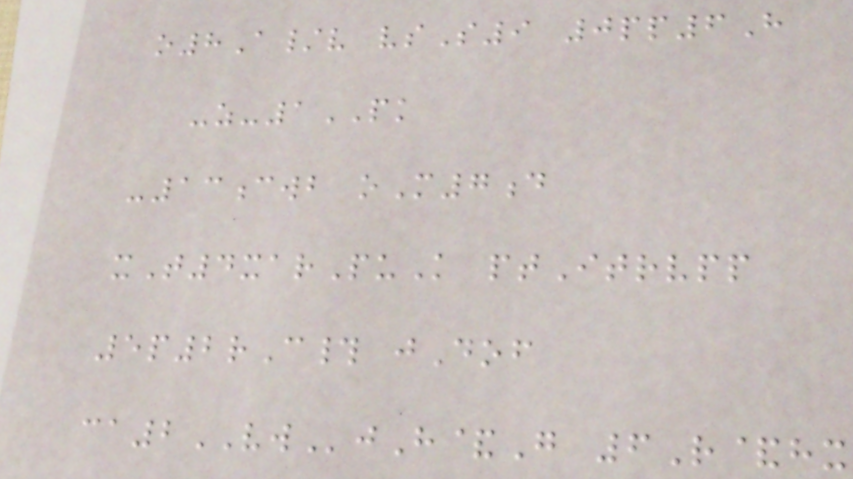o8A/v vsS9 0pp6H
-z-1PK
-13cwb oM7d
xT4xarPuK ptItrvpp
5p2rC# jDof
ca2VWjH&G 6R&hx
